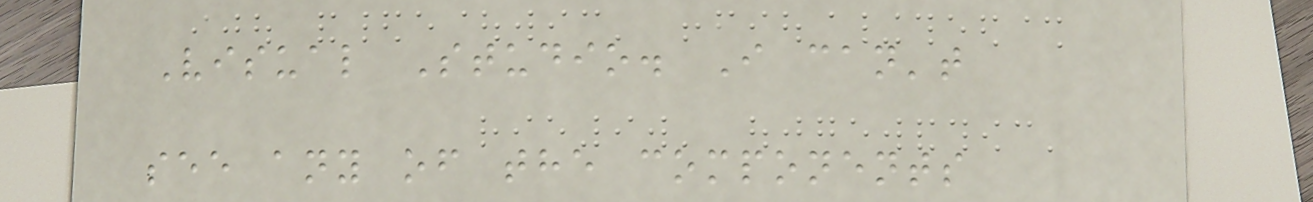Visual Studio. I can't
see any of the components
